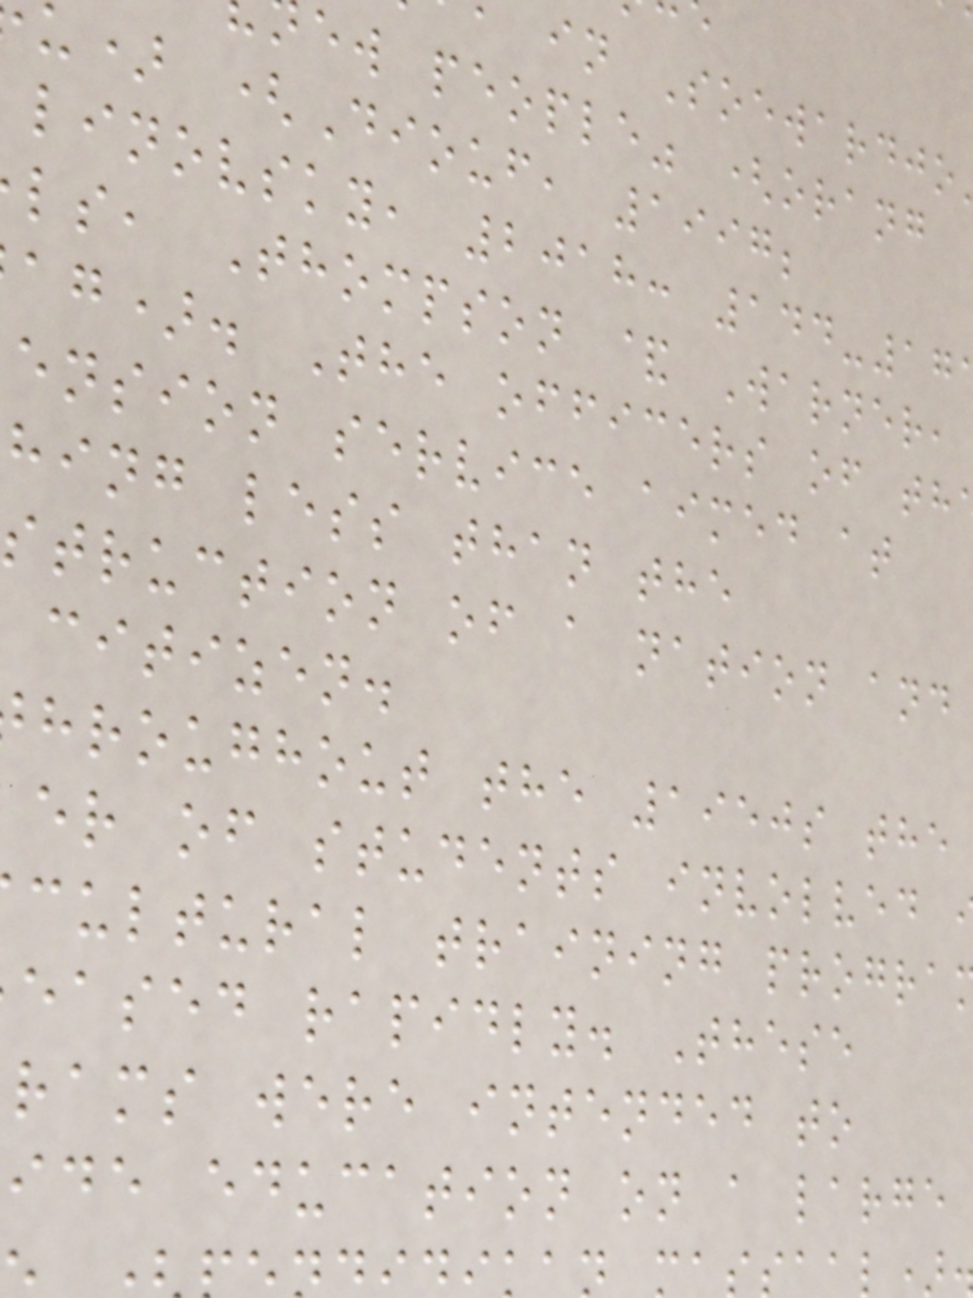in Soewardjo
ew people" (orang
) (Diouf, 1997;
linovsky, 2018: 144-17
ls, Thompson & Warner,
ag). The officers of th
ension service aimed at
hing less than the
struction of a nation and
citizen.
hroughout the 1950s the
er of students involved
cultural training progra
eased rapidly. These
rams were intended to
ide education on a large
